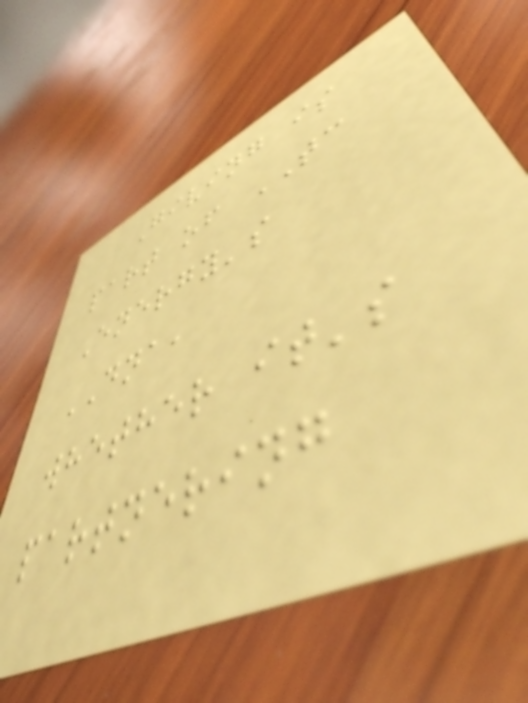Giving is
part of TC
Energy's
DNA,
whether it's
partnering
